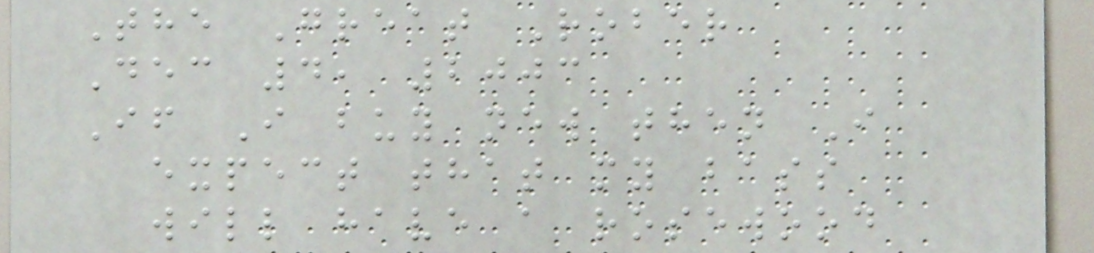The Great Rober
Dec 4, 2003
If I buy new then I
expect that my bass
will have a rosewood
